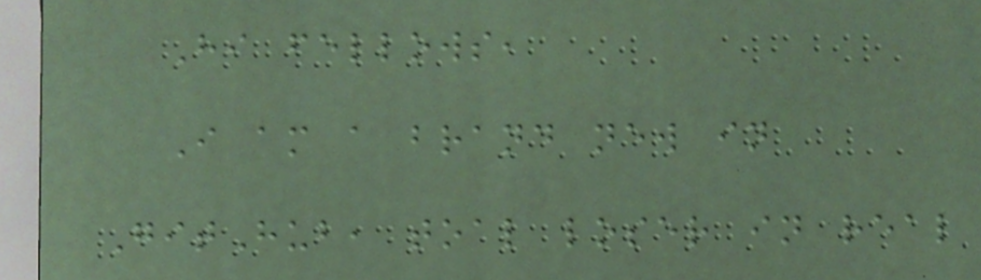Hi fellows,
I am a brand new in
GitHub, toal loser in real
